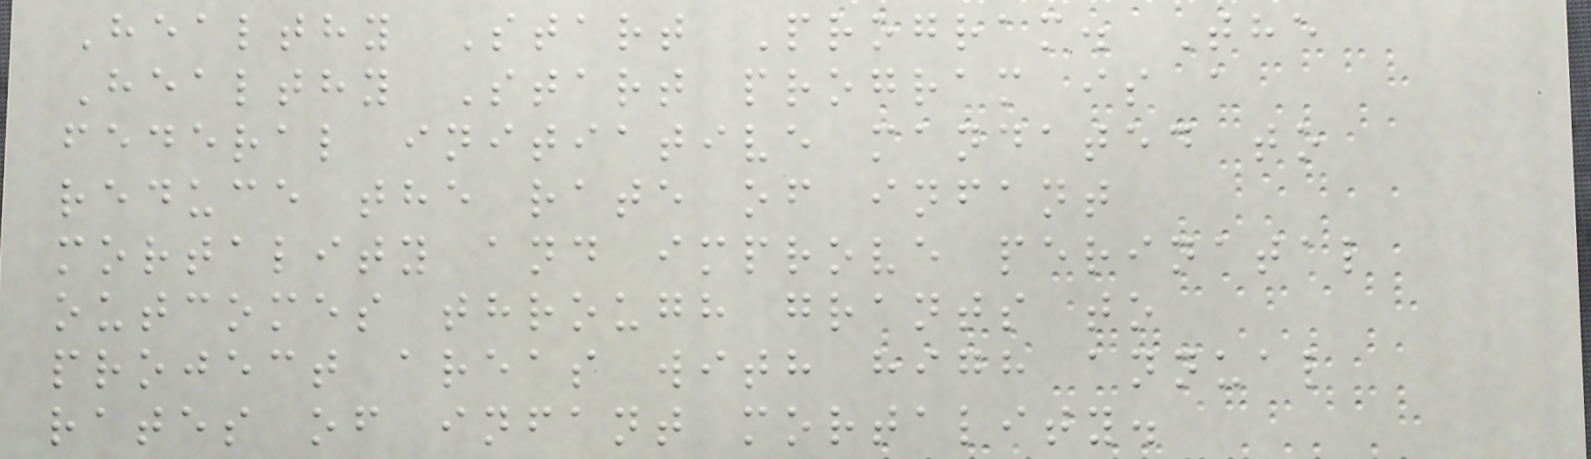Healthy Start Program. The
Healthy Start program is a
federal initiative mandated to
reduce the rate of infant
mortality and improve perinatal
outcomes through grants to
project areas with high annual
rates of infant mortality.
